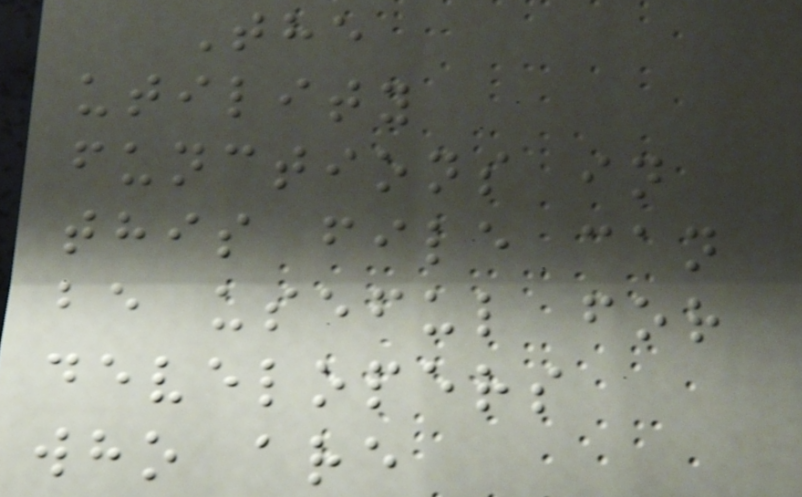The
utility
functions in
this file can
be useful for
developers
who are
